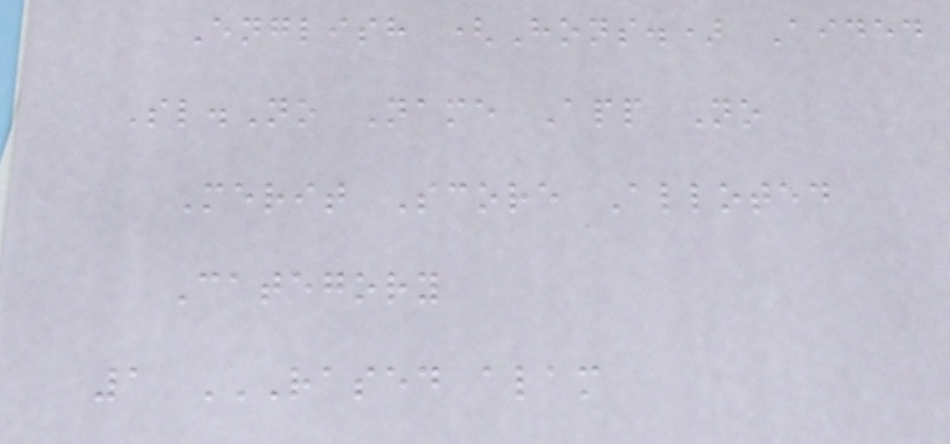English (Hons.) Aided
Sl.No Name App No
Merit Score Alloted
Category
1 RASED ALAM
